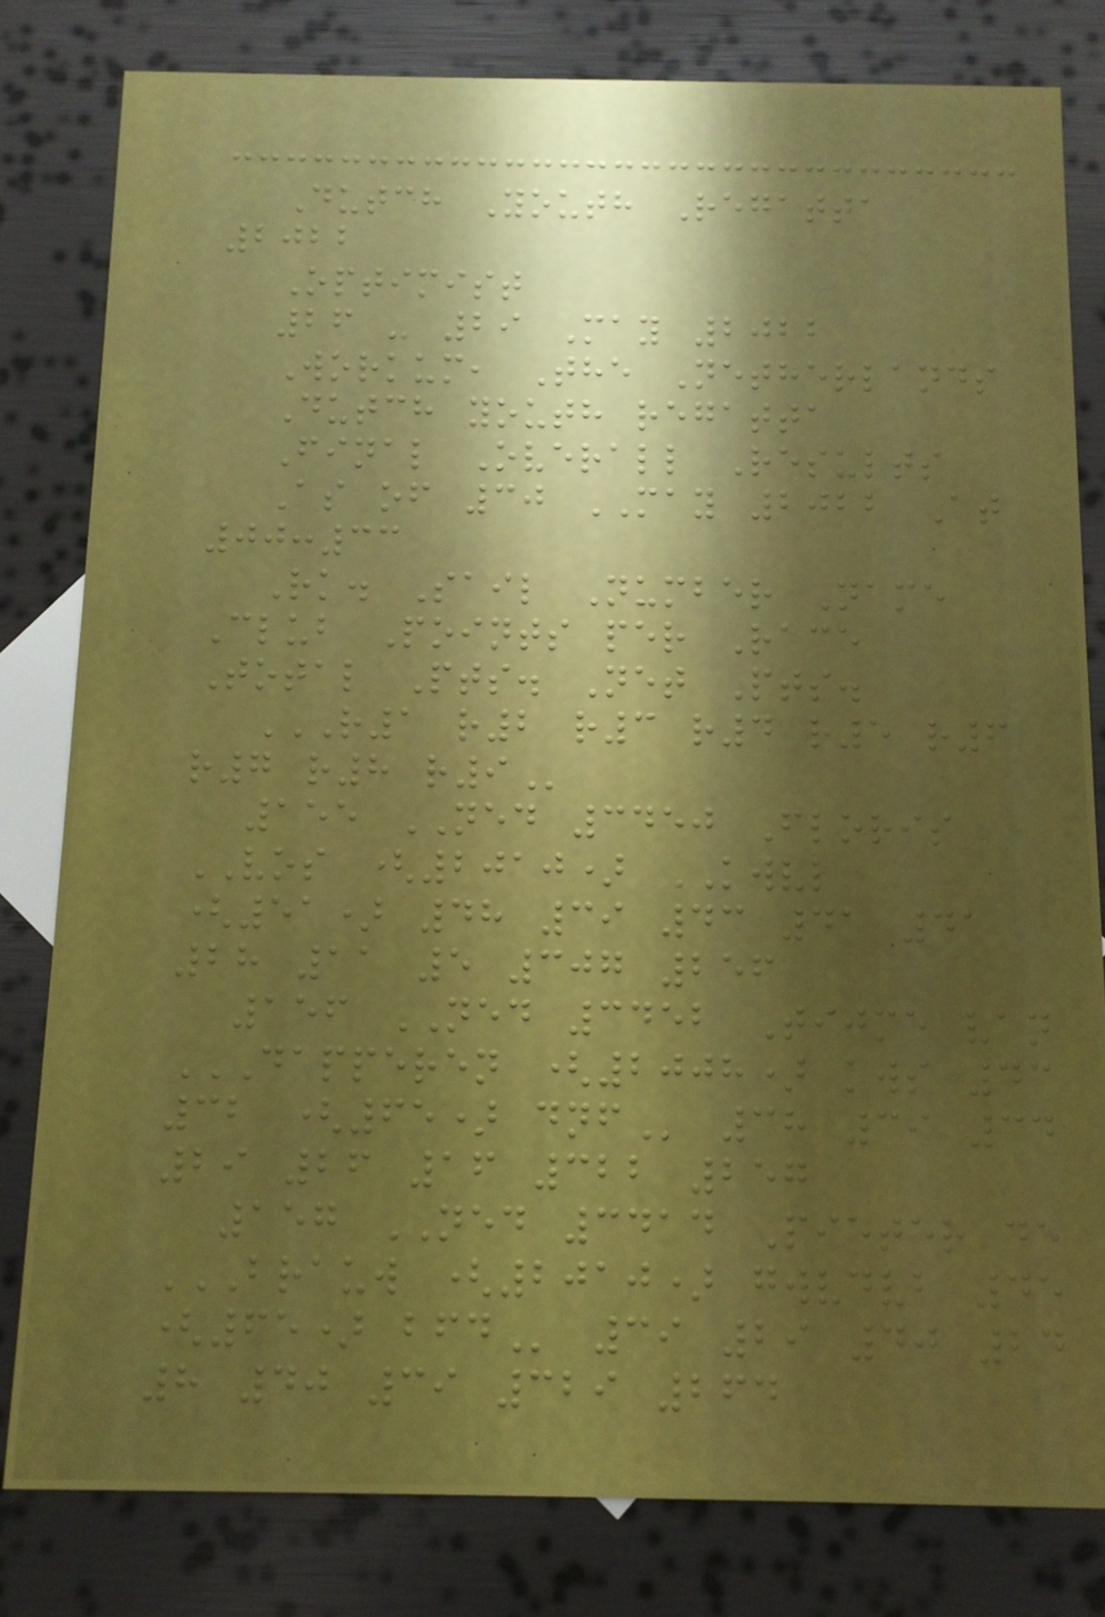Dutch Youth Regatta
2022
Optimist
26 - 29 May 2022
Workum, The Netherlands
Dutch youth regatta
Final Overall Results
As of 30 MAY 2022 At
00:33
Rk. Sail Number Name
Club Points per Race
Total Pts. Net Pts.
R1 R2 R3 R4 R5 R6
R7 R8 R9
155 NED 3450 Floris
VOS (2010) KWVL
(51) 48 39 43 41 41
28 11 5 307 256
156 NED 3452 Tijme van
DAPPEREN (2008) KWS 43
32 (65) DNF 38 39 34
29 26 16 322 257
157 NED 3414 Pieter de
BRAUW (2010) GWVDVB 45
(65) BFD 39 29 40 24
8 40 39 329 264
